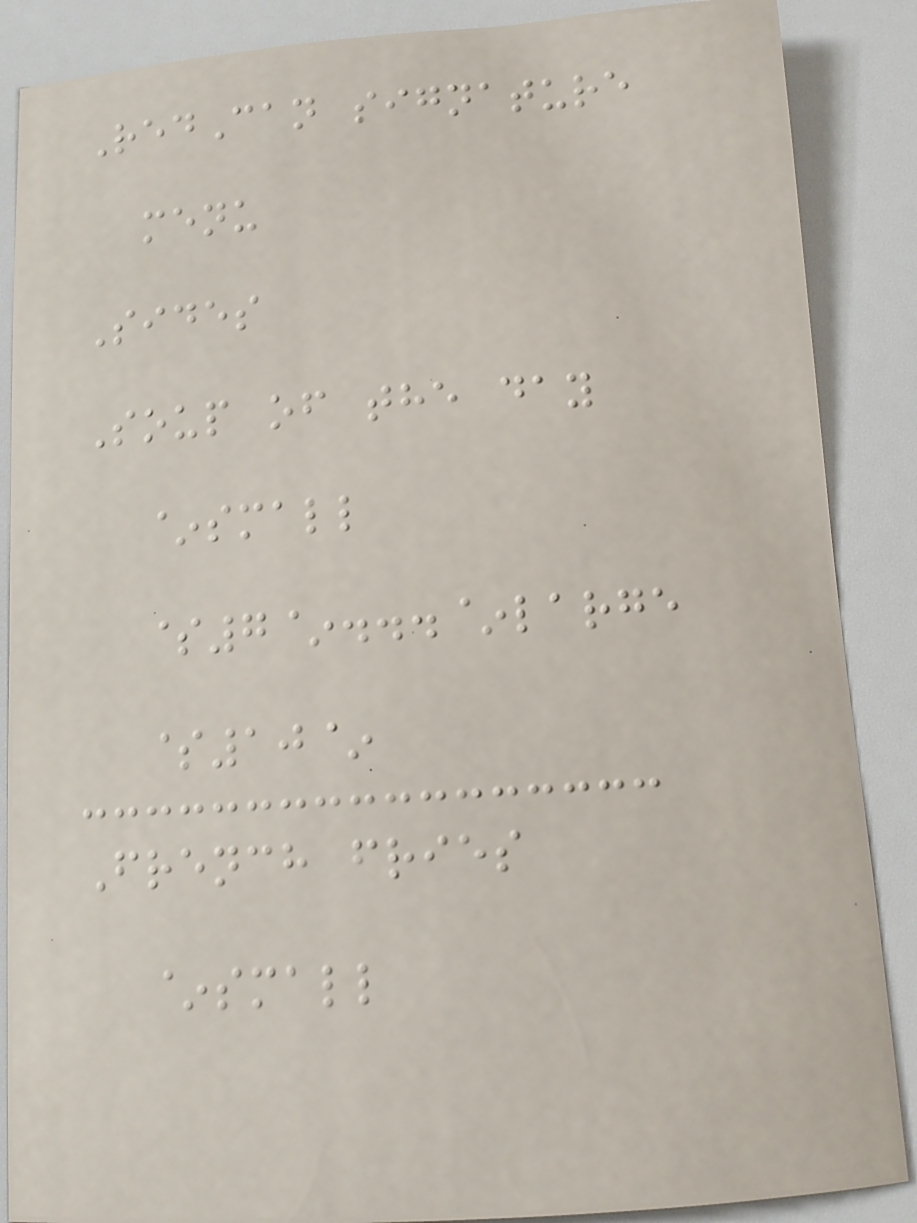RedCan signature
menu
Sides
Soup of the day
~small
$7~...~large
$10~
French fries
~small
